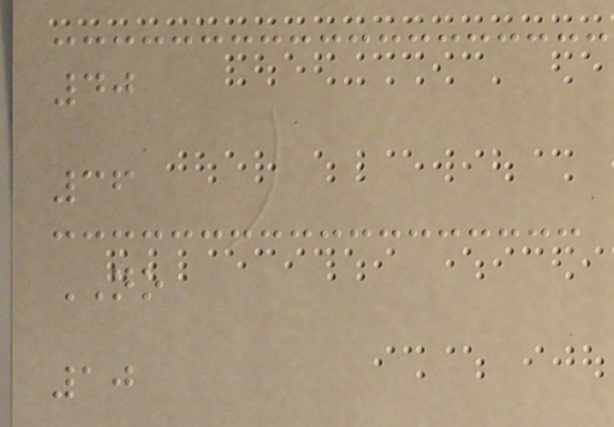40
36
NO
10
